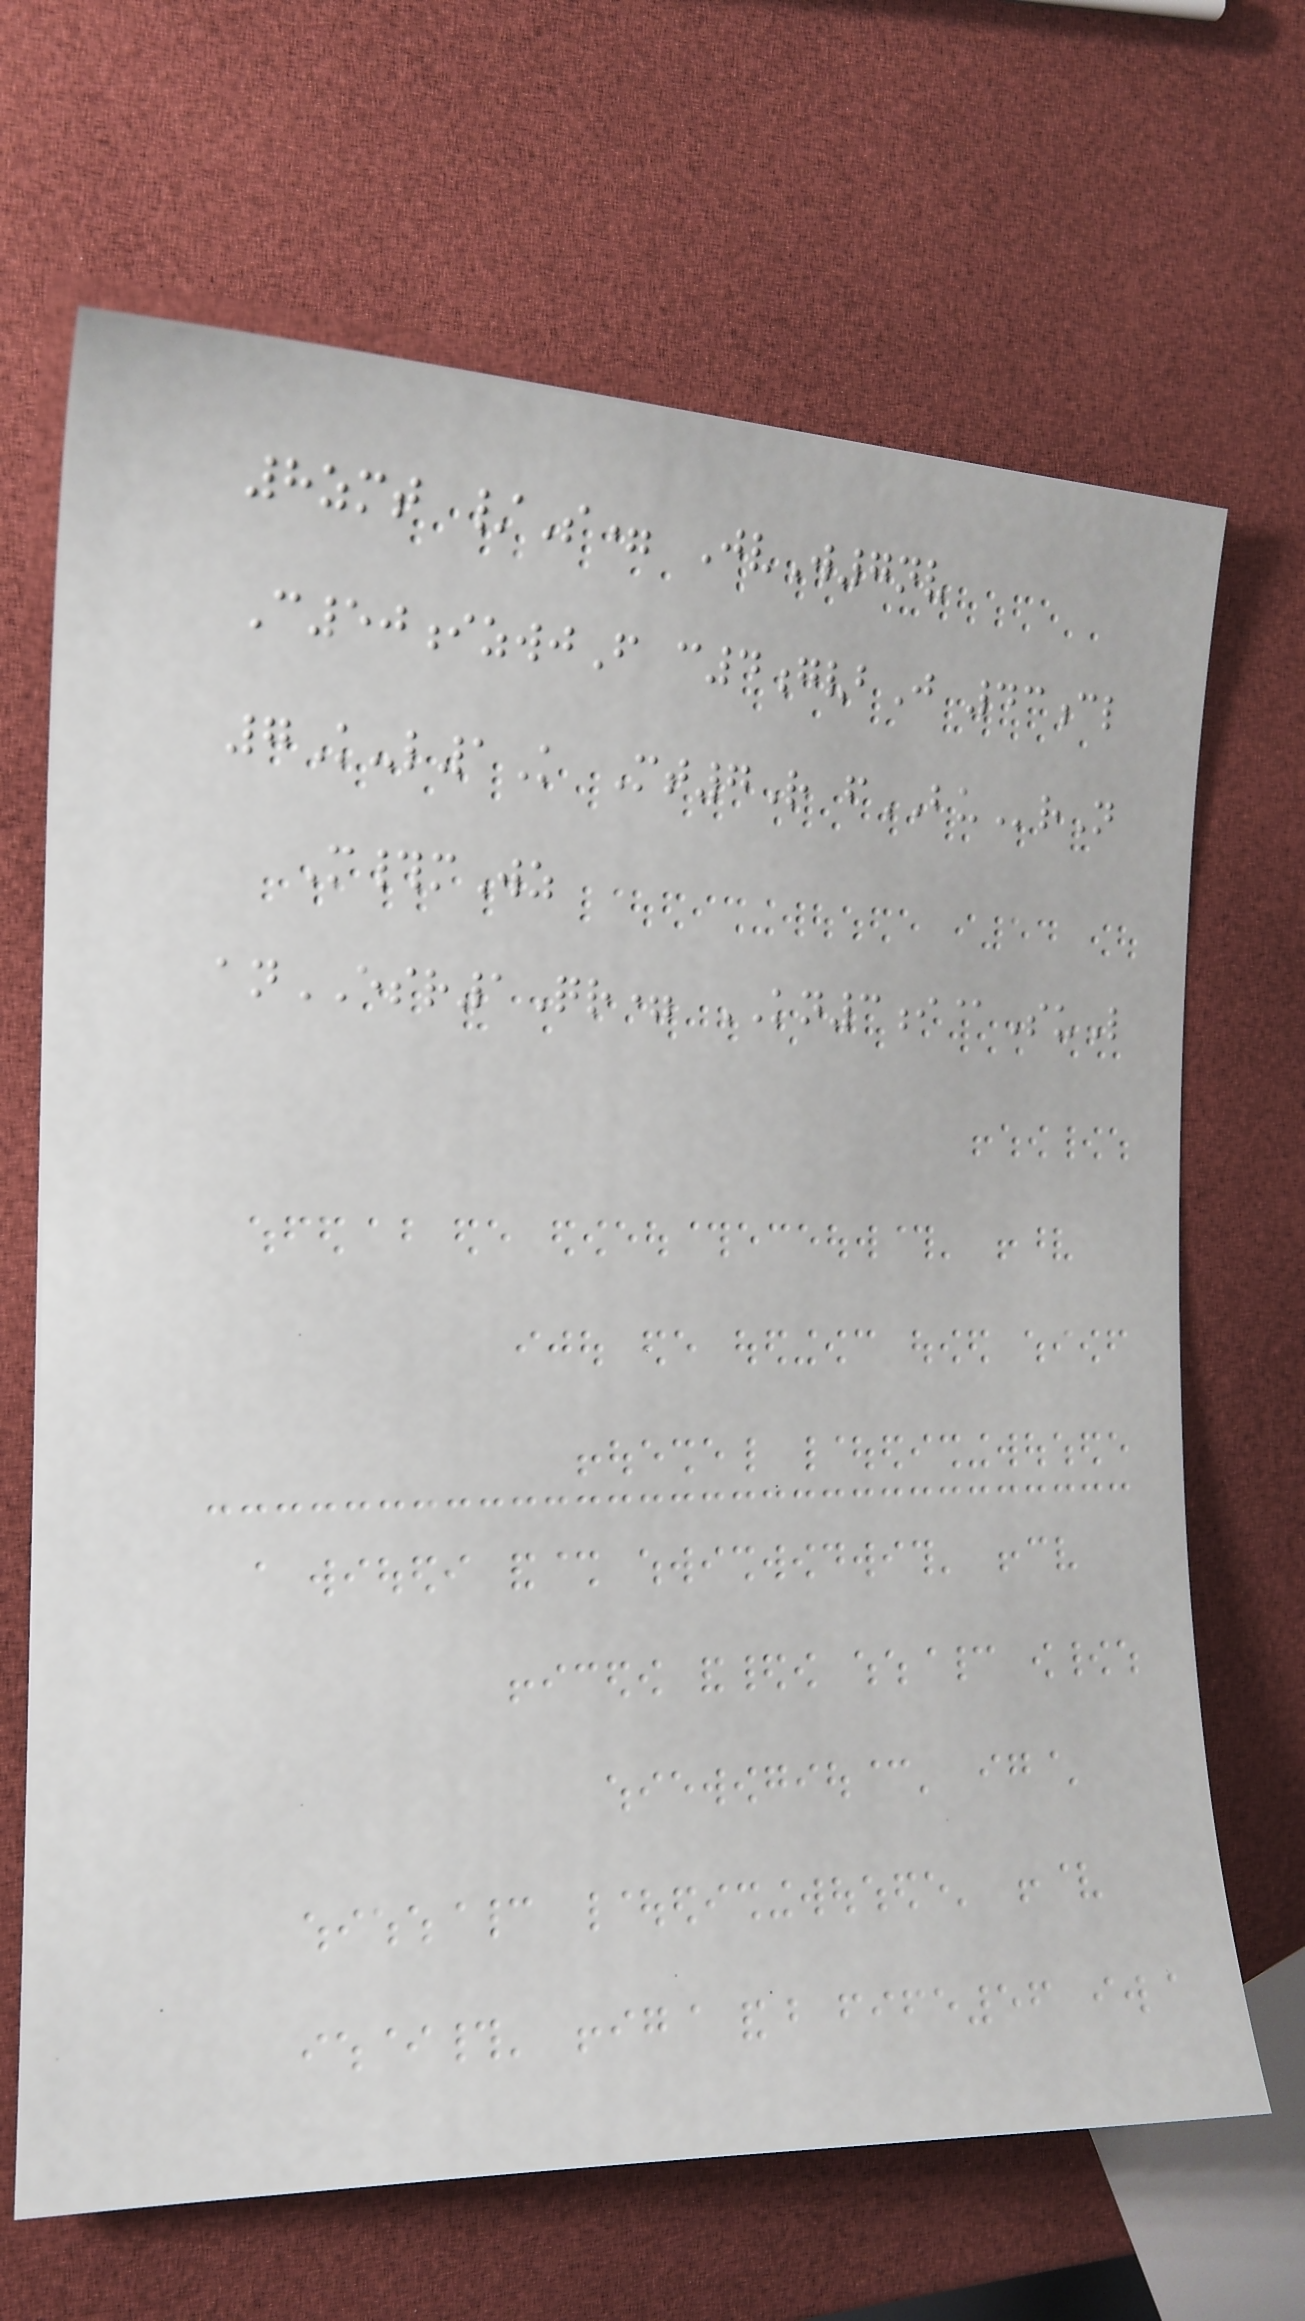8zmt /S= JvW7nv
C50izwjF c4gvbJ 43cl
7K-l1K Mt7R fBUrN
M#mWz
anESR1Qr= KN3i@SuL
